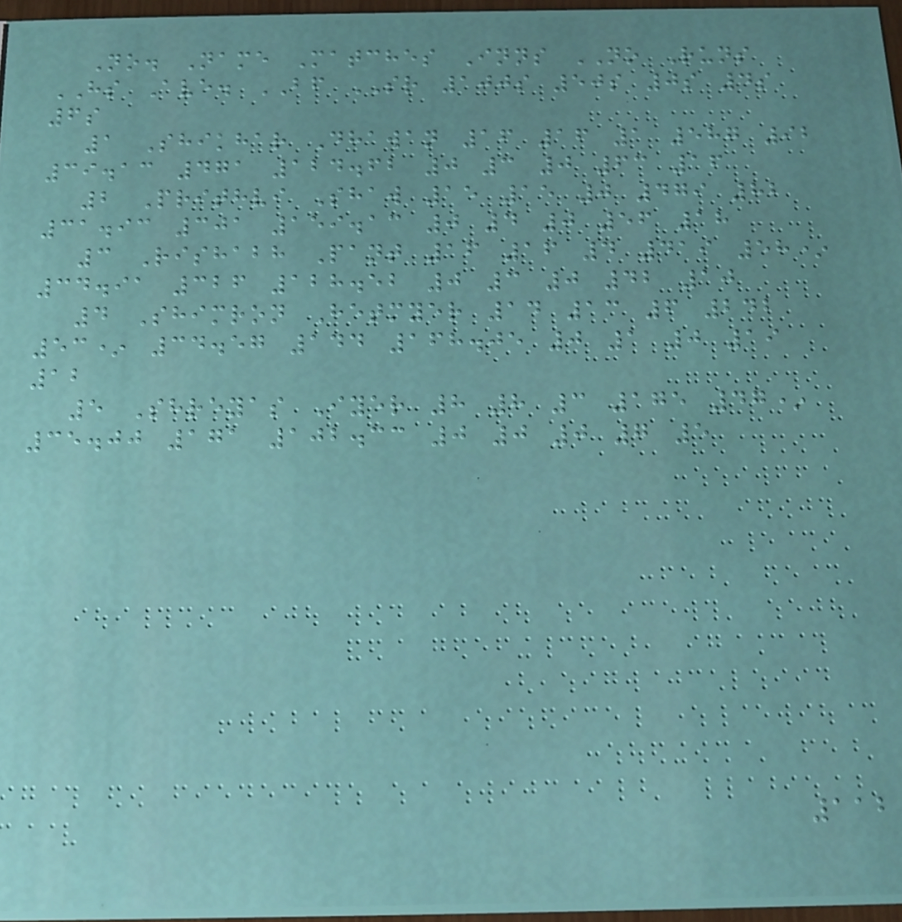No. Name Matches Inns NO Runs
HS Ave. BF SR 100s 50s 0s 4s
6s
1 Shikhar Dhawan 16 16 1 587 92
39.13 471 124.62 0 3 0 63 16
2 Prithvi Shaw 15 15 0 479 82
31.93 301 159.13 0 4 0 56 18
3 Rishabh Pant 16 16 4 419 58*
34.91 326 128.52 0 3 0 42 10
4 Shimron Hetmyer 14 13 6 242
53* 34.57 144 168.05 0 1 0 19
12
5 Shreyas Iyer 8 8 3 175 47*
35.00 171 102.33 0 0 0 7 5
112
